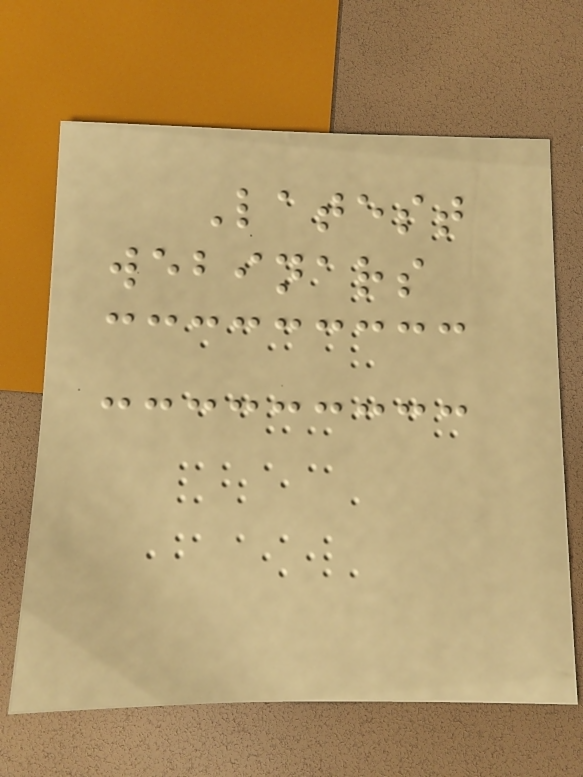Latest
webinars
